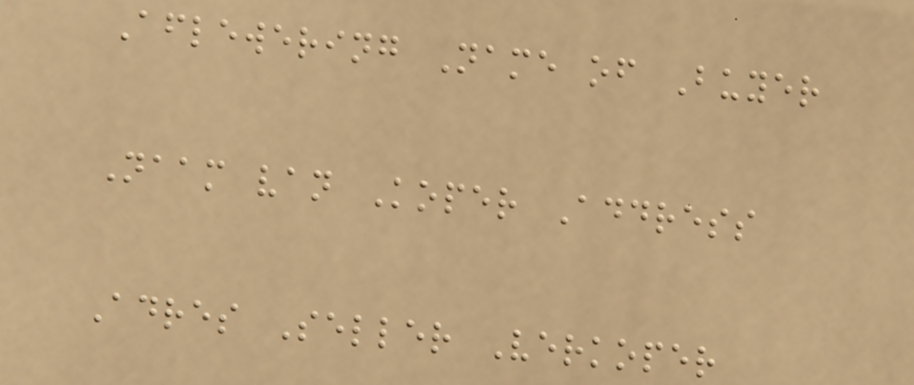Aflewering Name of Buyer
Naam van Koper Address
Adres Seller Verkoper
